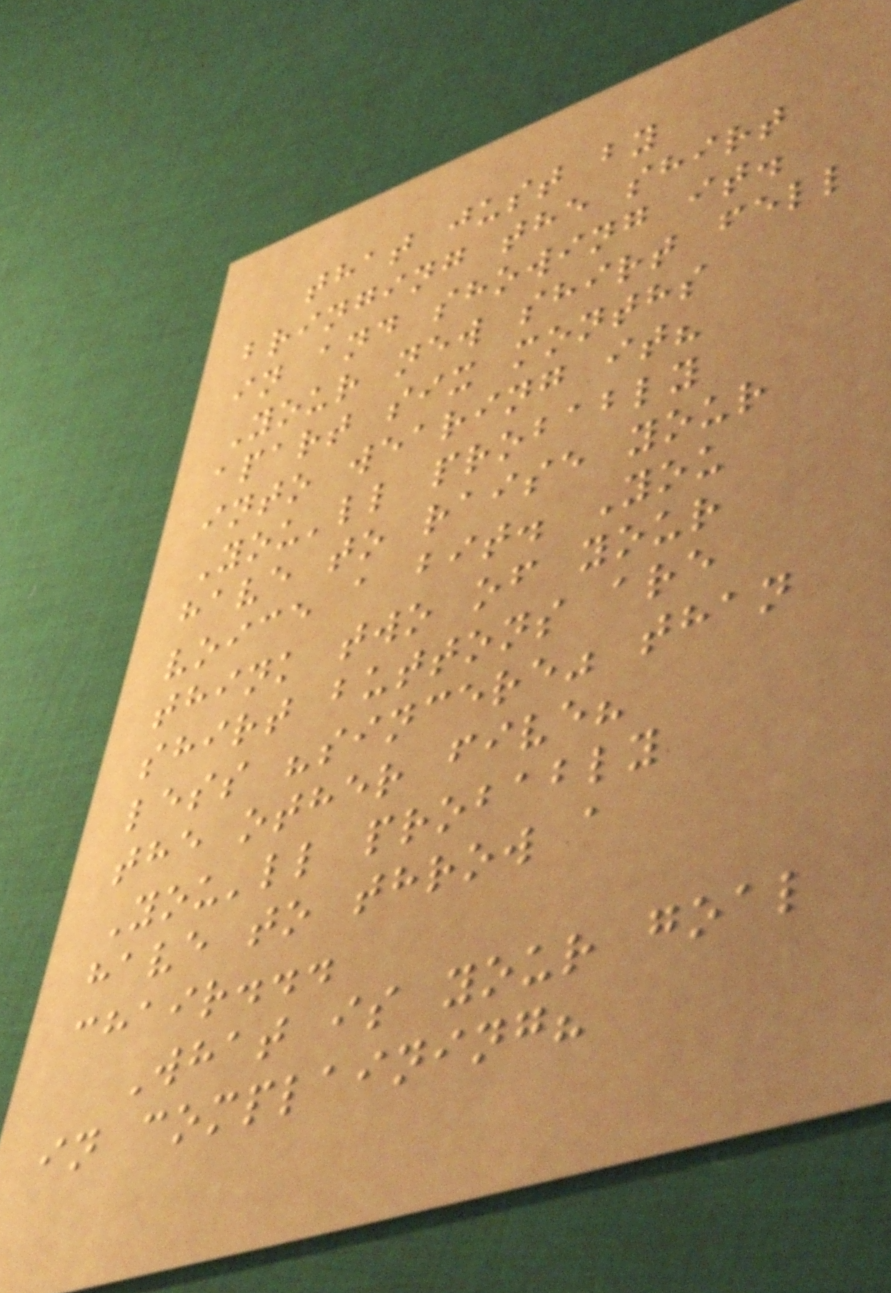that just by
bringing the shirt
in and showing it.
Your new shirt fell
apart six months
into wearing it?
You'll probably
have to raise your
voice a bit. You
think two of your
shirt buttons are
less "sincere" than
the other five?
You'll probably
have to throw a
chair...
What is your goal
in complaining?
